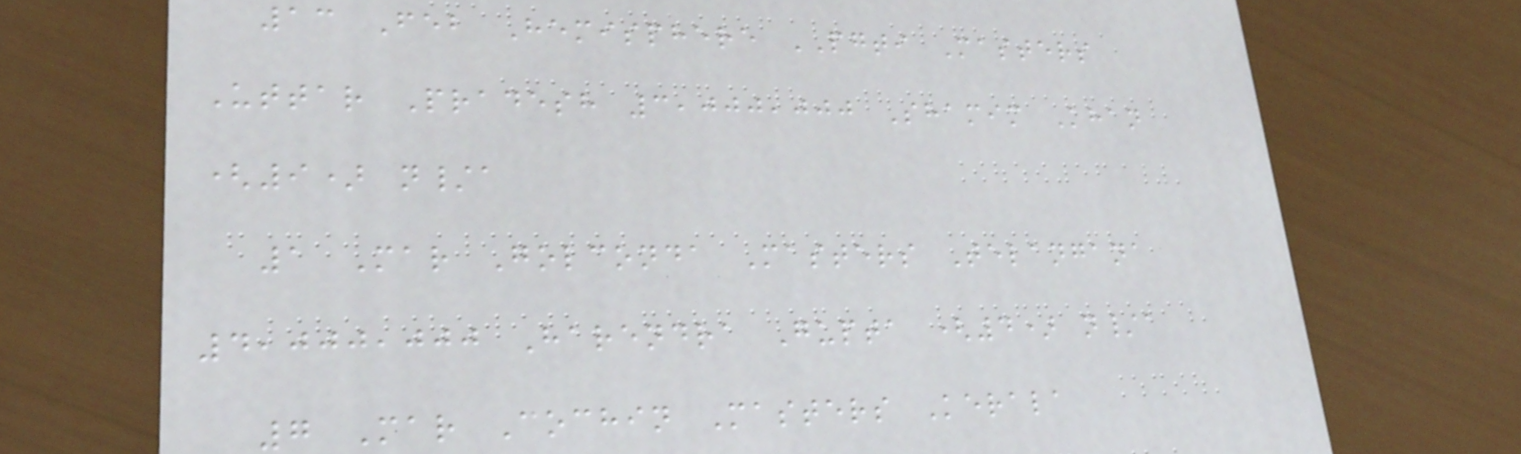13 Feb Hemisphere PGTI Masters
Uttar Pradesh 3,000,000 Shamim Khan
(9) n/a
1 Mar Golconda Masters Telangana
4,000,000 Harendra Gupta (4) n/a
7 Mar Cochin Masters Kerala
